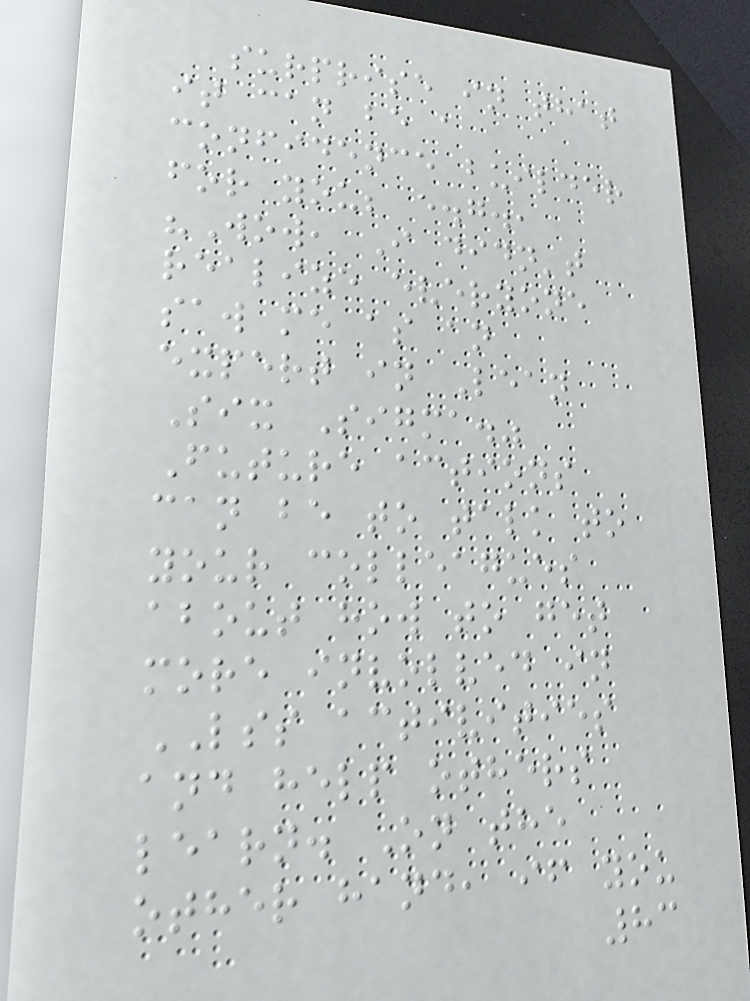surprise in that
it can be a
confidence builder
for you; e.g.,
"Wow, I didn't
realize everyone
saw me as an
expert in Lean
Six Sigma."
Future actions
can be to talk to
your colleagues
about how to get
more involved in
LSS activities
and help others
learn. On the
other hand, if you
83
